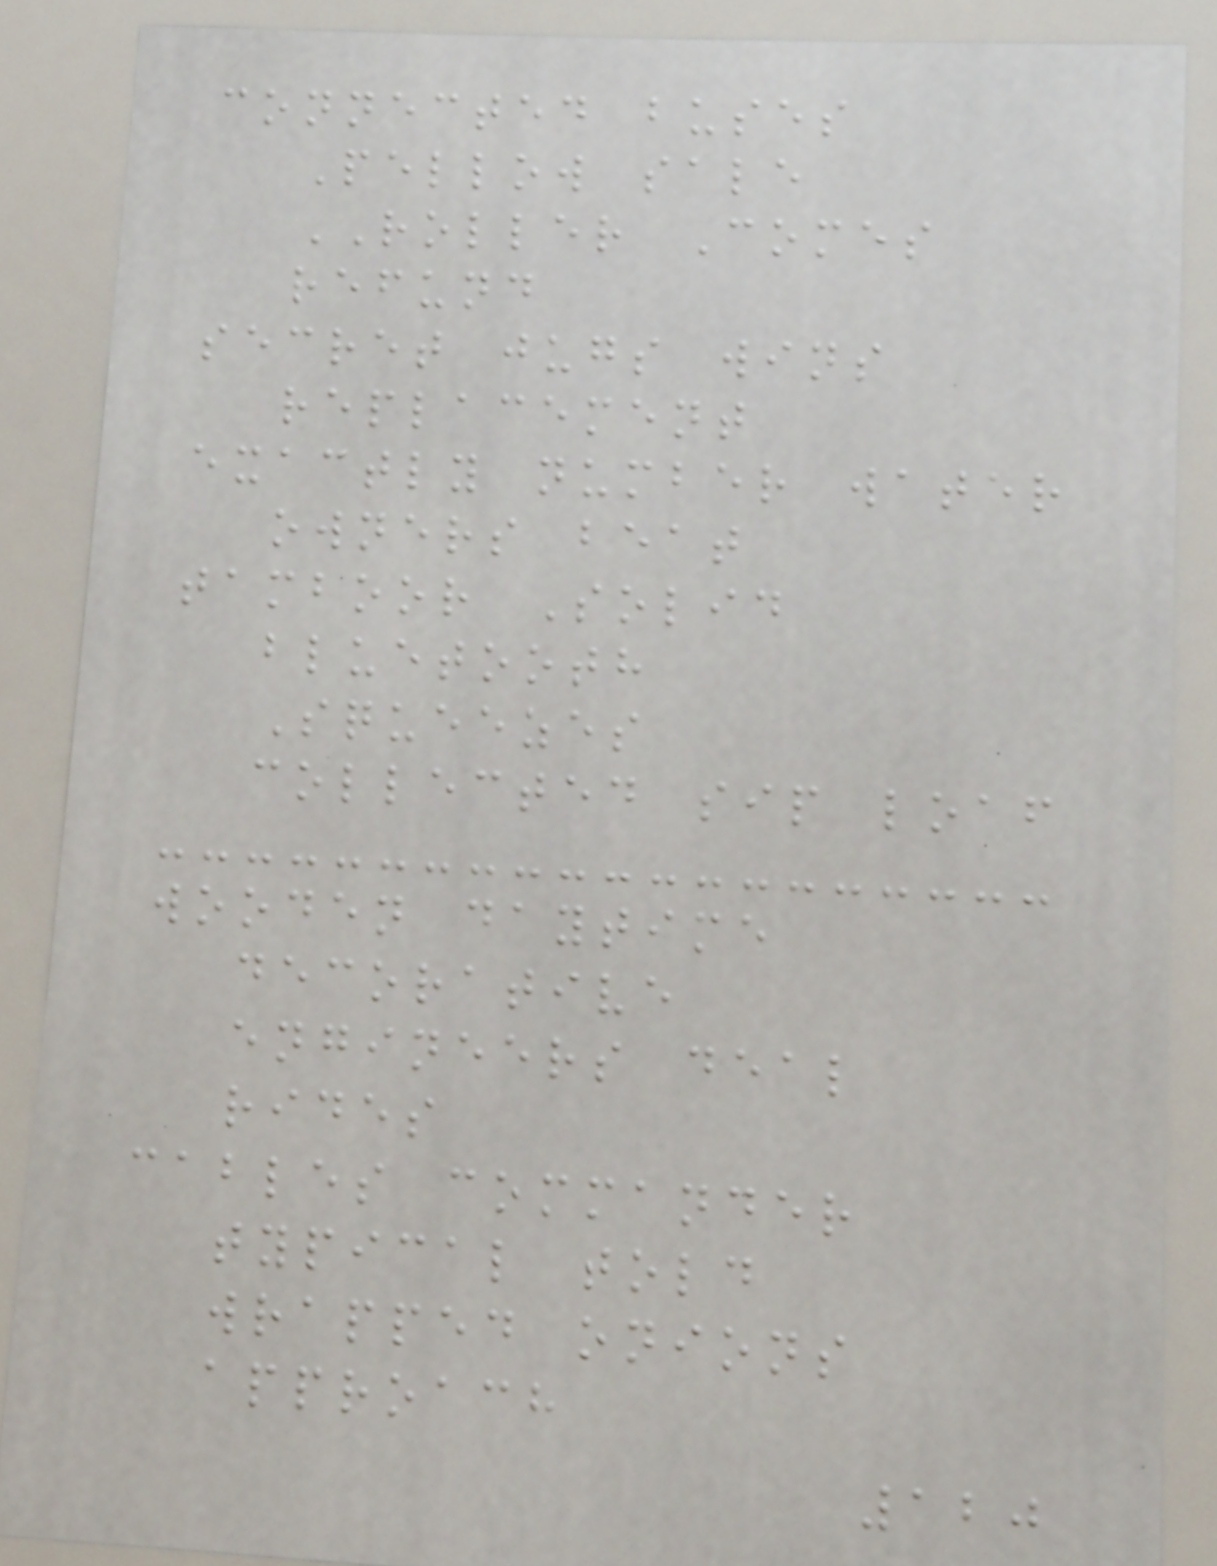connected buses
Pellow sale
ROLLER Comes
refund
secret jugs wins
replacement
exactly number water
owners beat
tamboor Solid
bluetooth
Squeezes
collected sip loaf
wooden daytime
decorative
engineers deal
rides
cables commander
typical told
wrapped onions
approach
120
